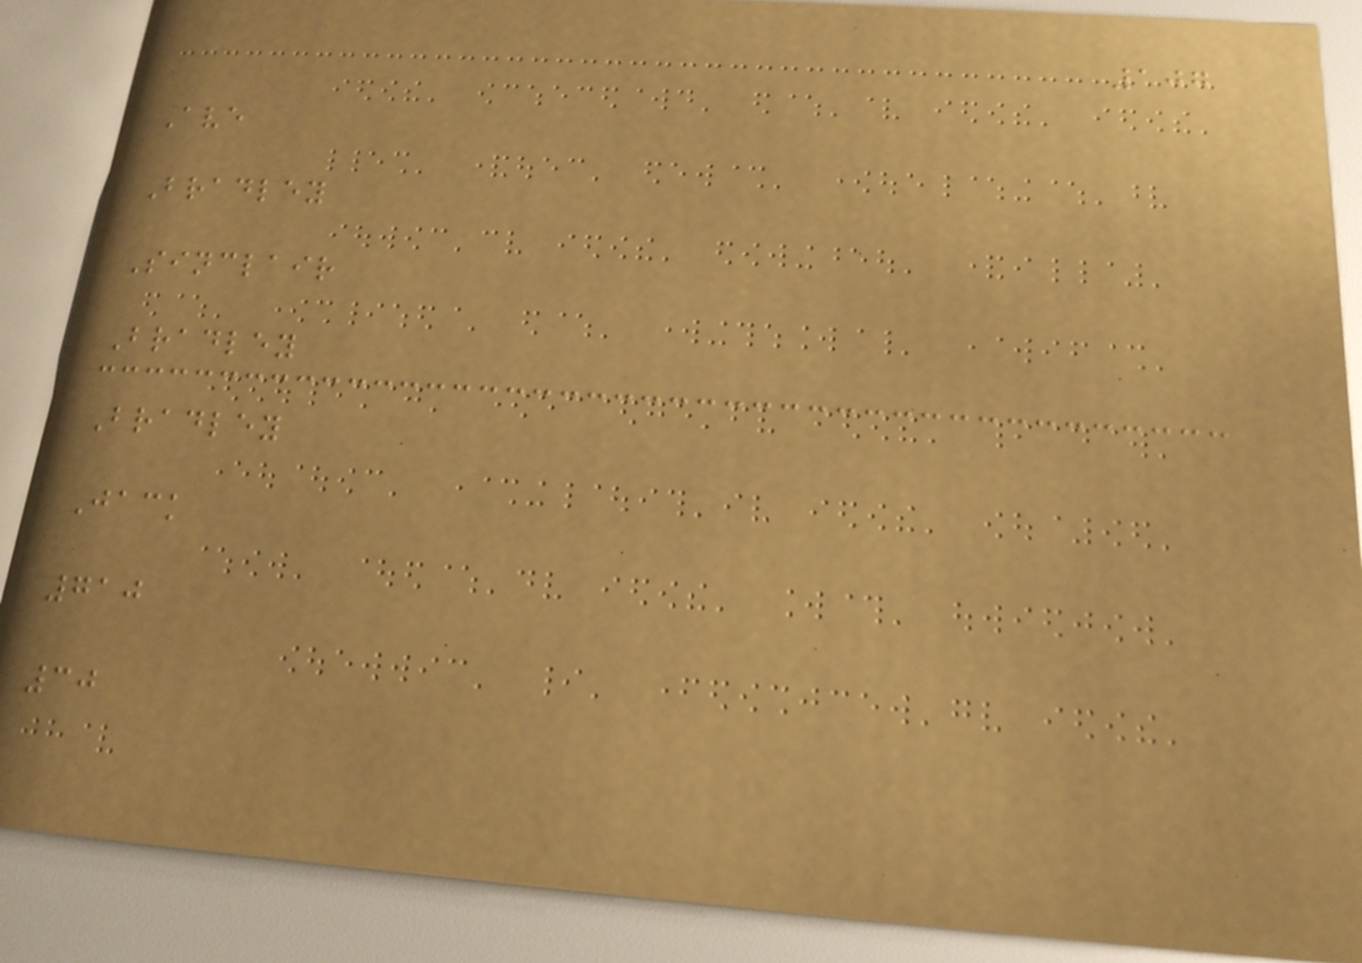107
Ave
Bradley
Sinclair
Bradley
Bradley
Jack
710
30
